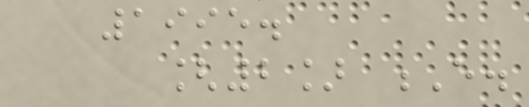1995.
[2] E.
